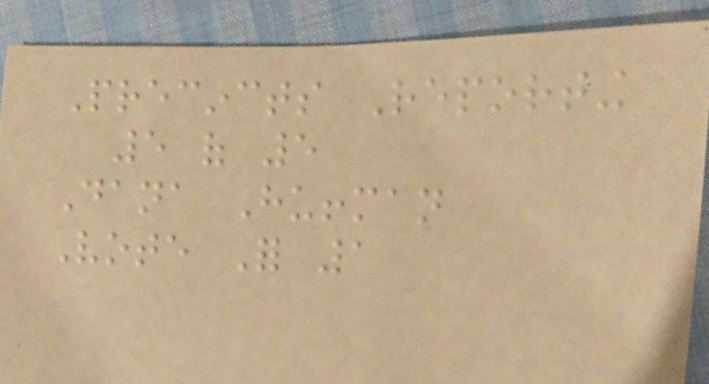Precincts Reporting
5 of 5
Dana Huffman
Vote For 1
